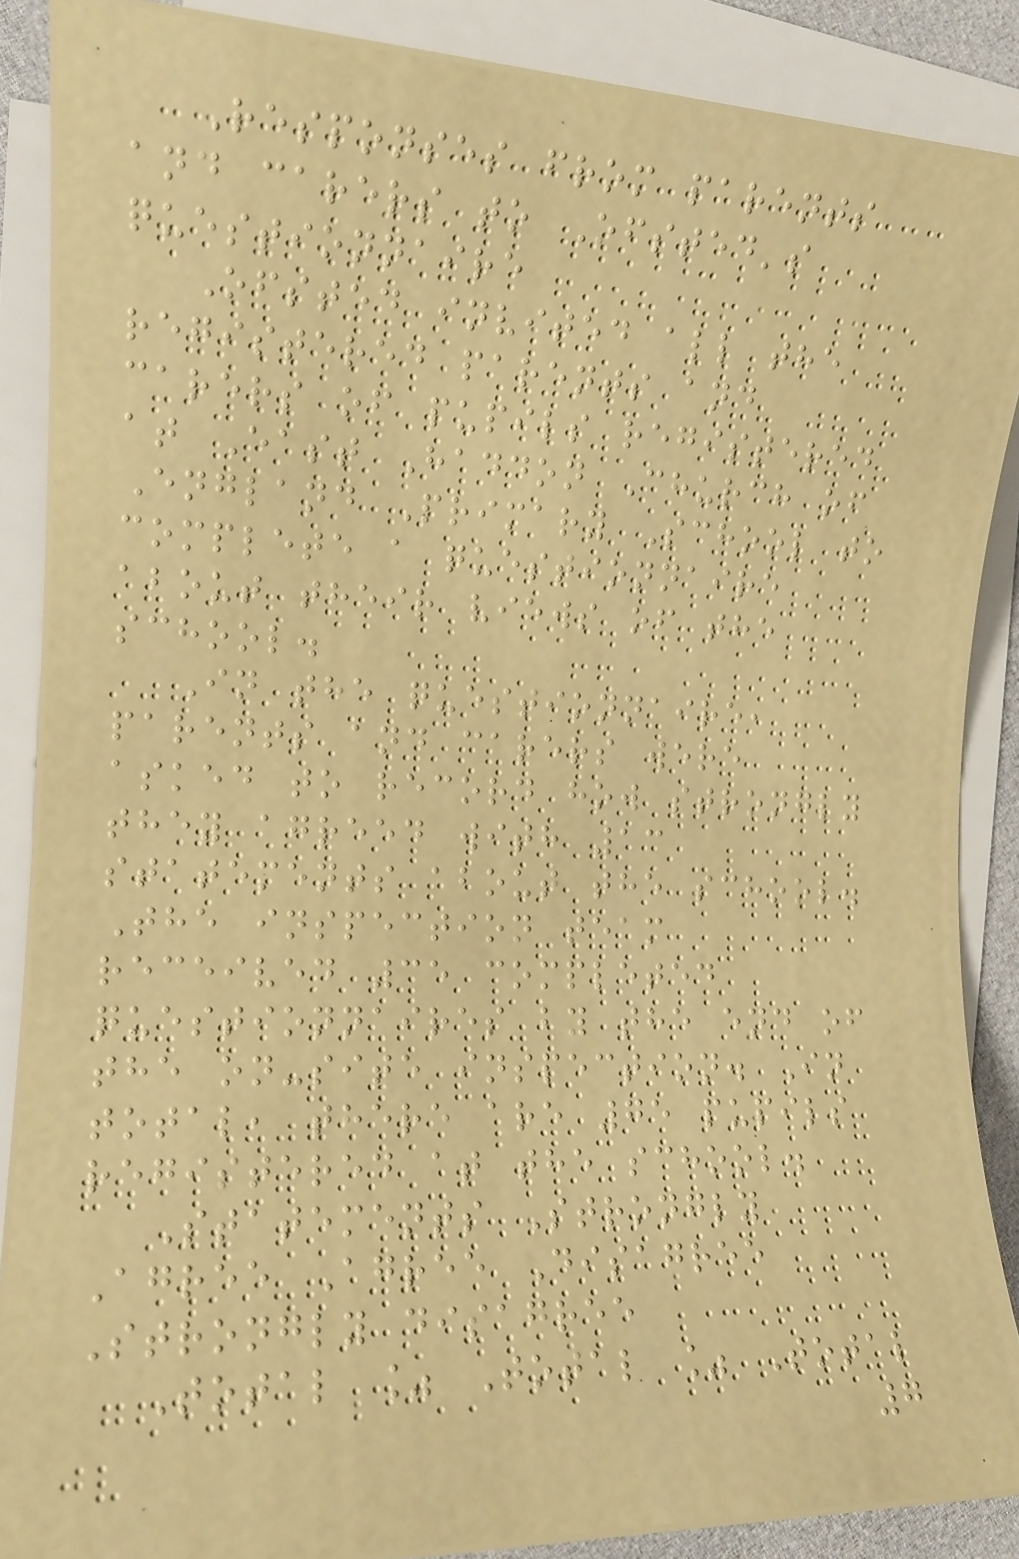Responses from parents
and carers to Ofsted's
questionnaire
Ofsted invited all the
registered parents and
carers of pupils registered
at East Haddon Church of
England Primary School to
complete a questionnaire
about their views of the
school.
In the questionnaire,
parents and carers were
asked to record how strongly
they agreed with 13
statements about the school.
The inspection team
received 35 completed
questionnaires by the end of
the on-site inspection. In
total, there are 75 pupils
registered at the school.
Statements Strongly
Agree Agree Disagree
Strongly disagree
Total % Total % Total
7
